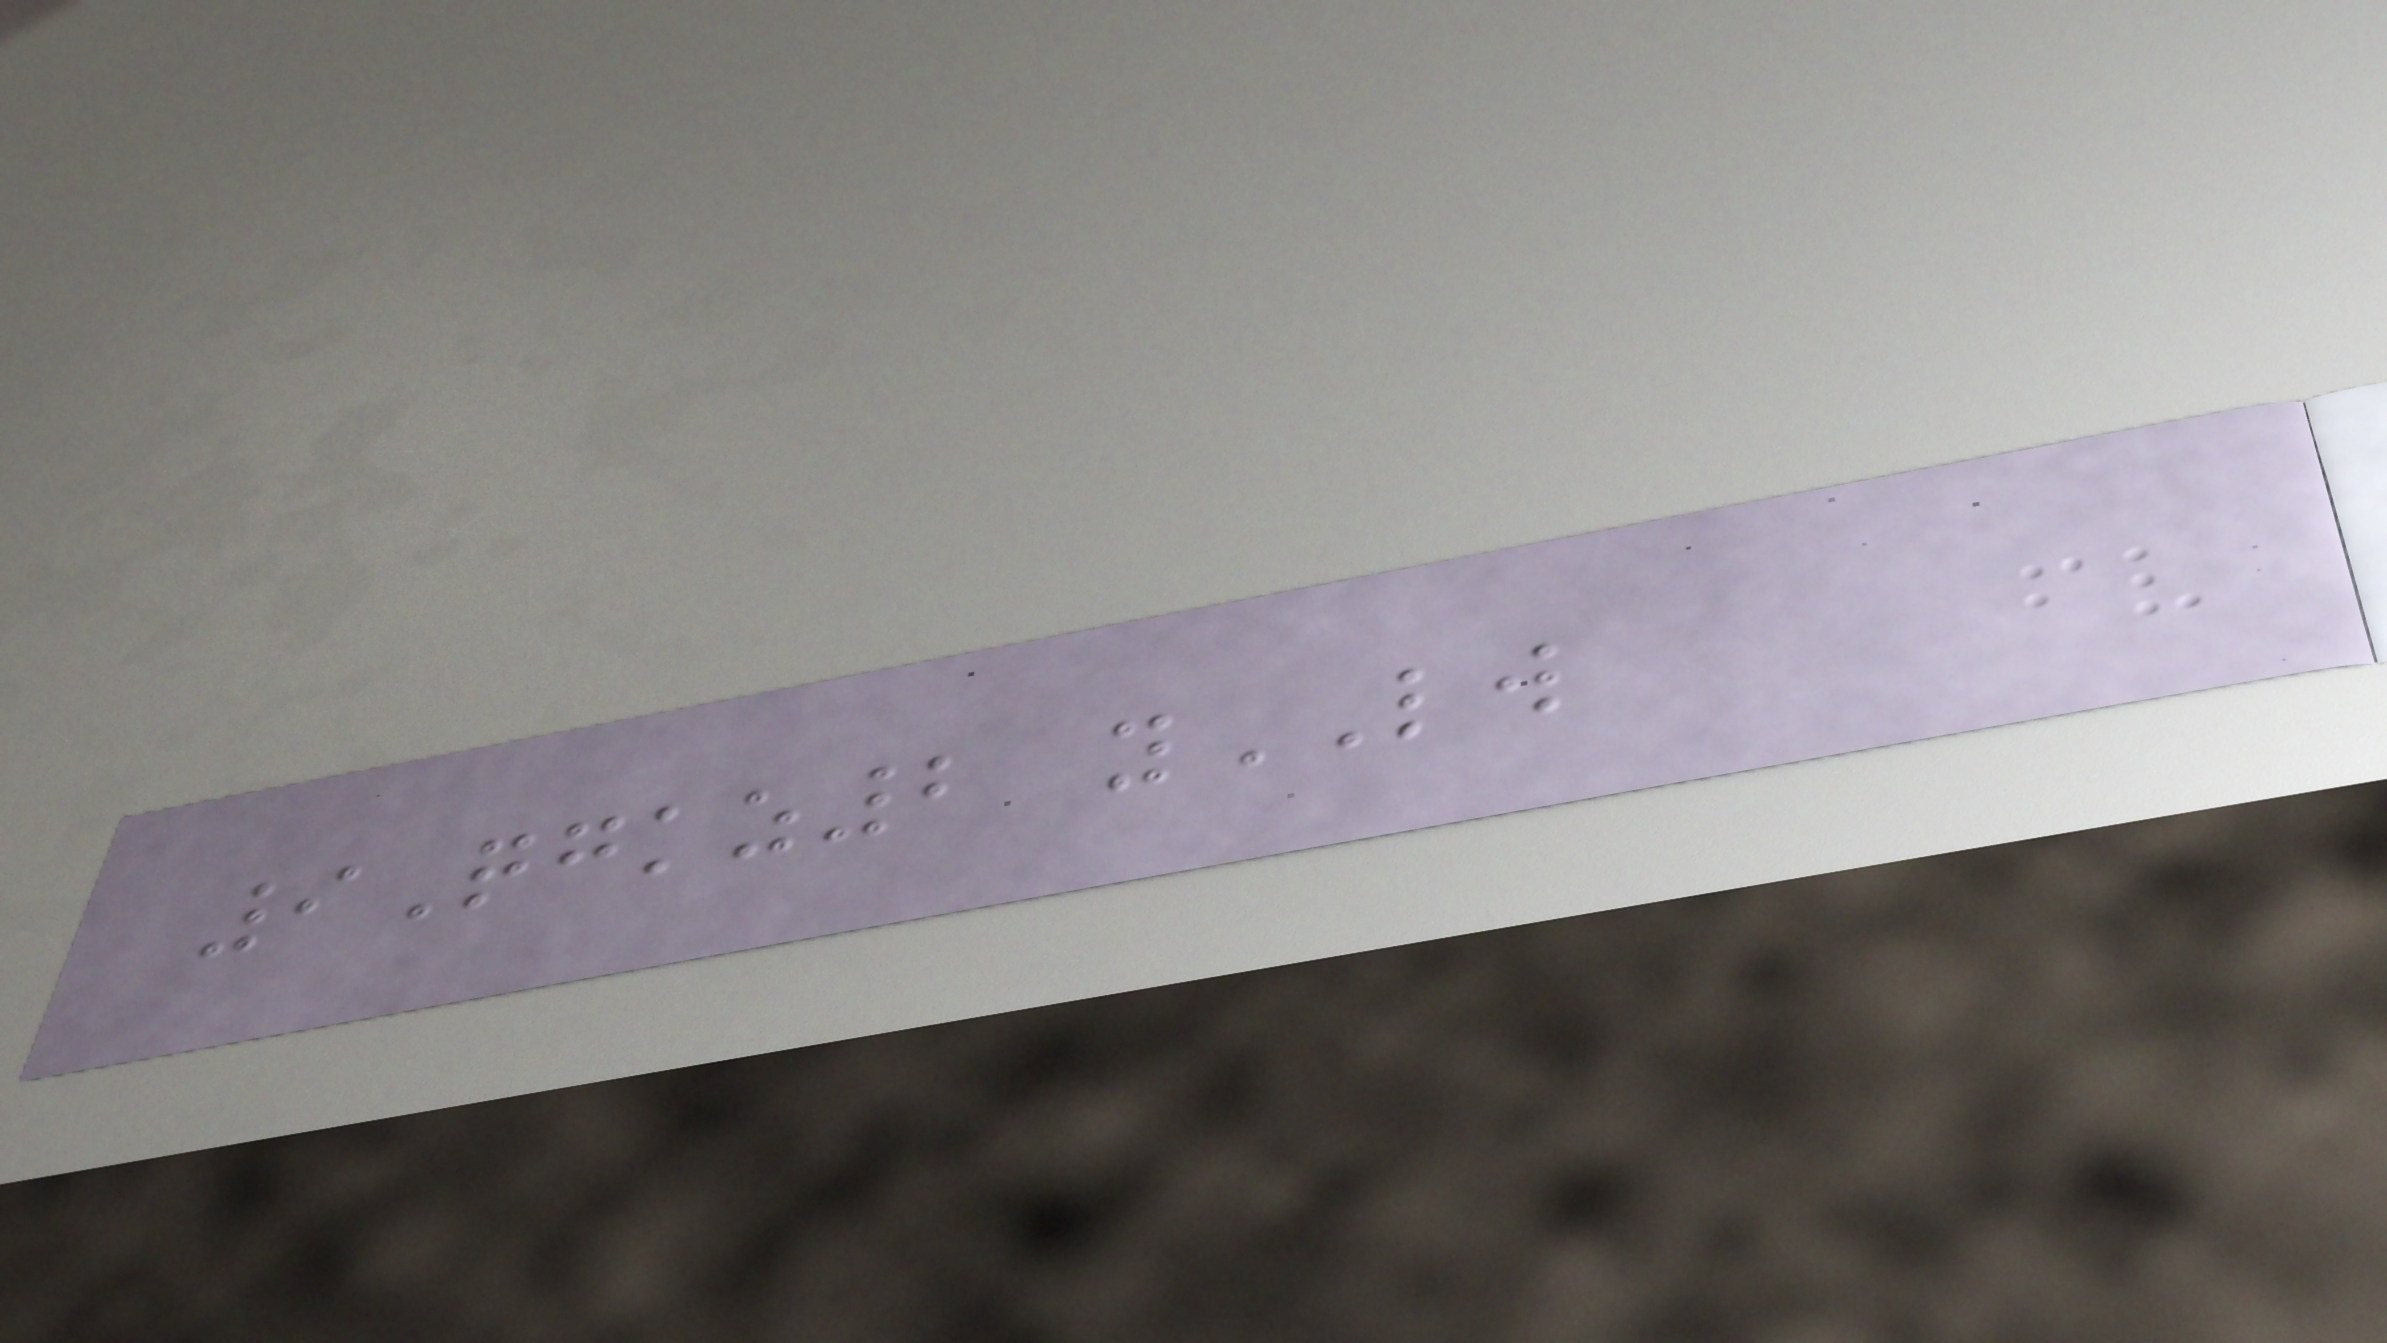9Qgkz2 yLW
